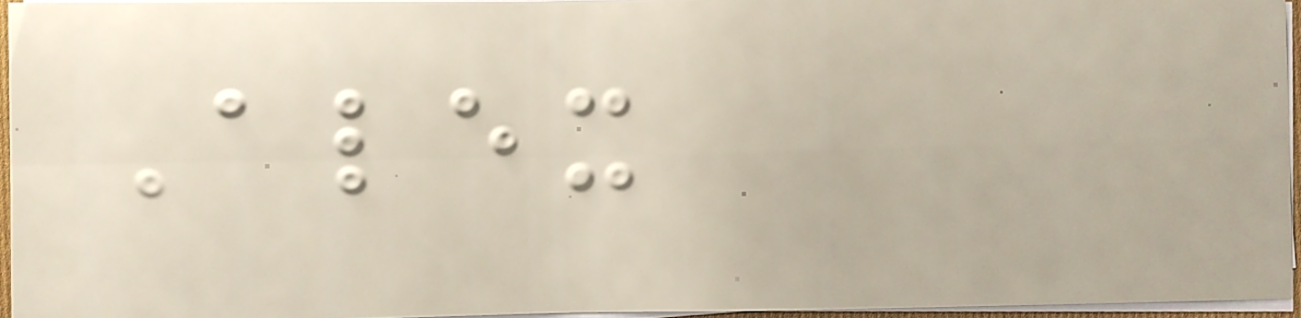Alex
